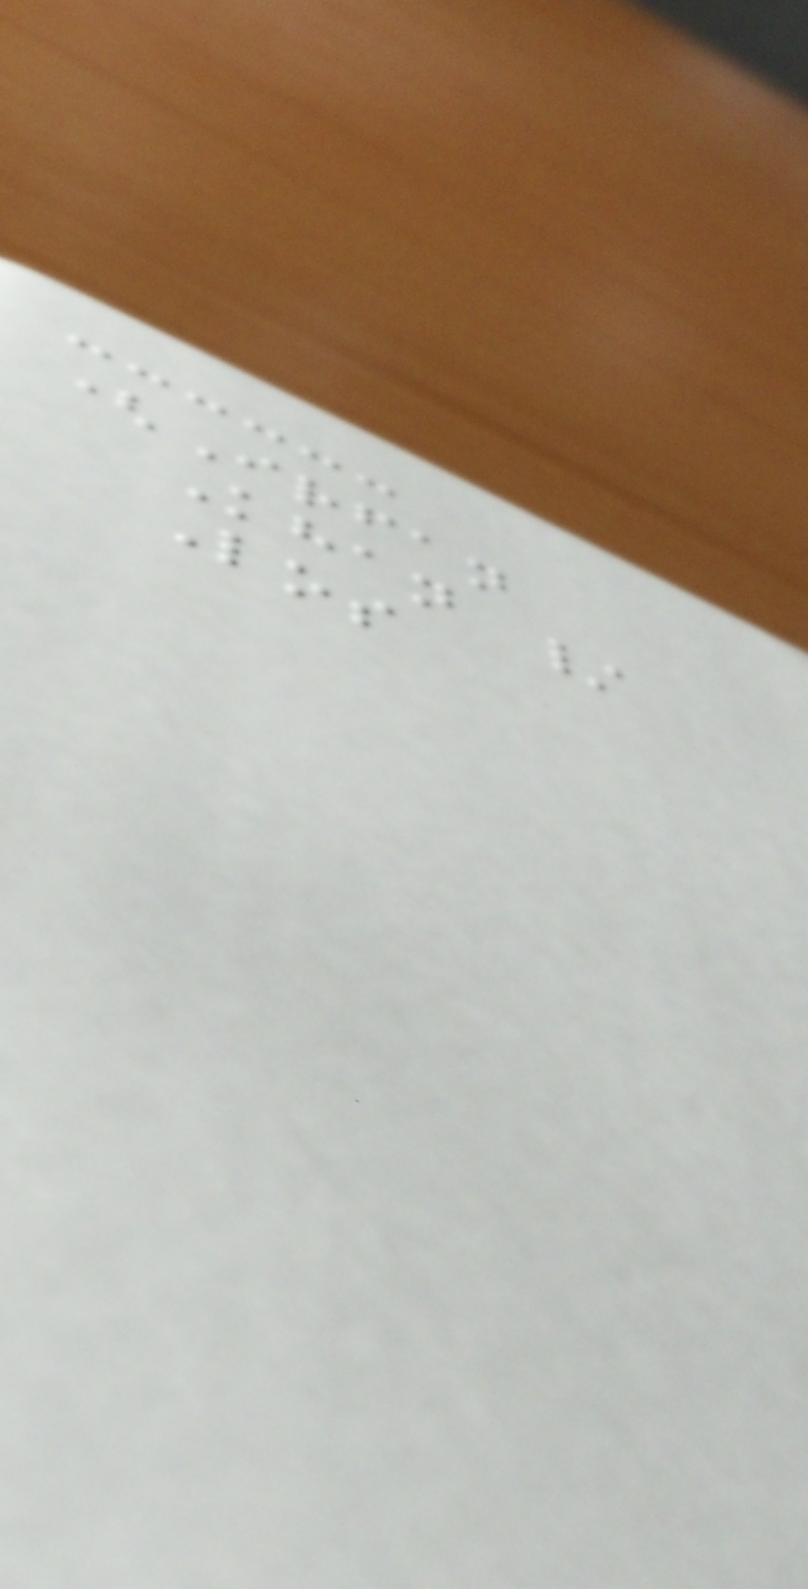(Irfan
Khan /
Los
